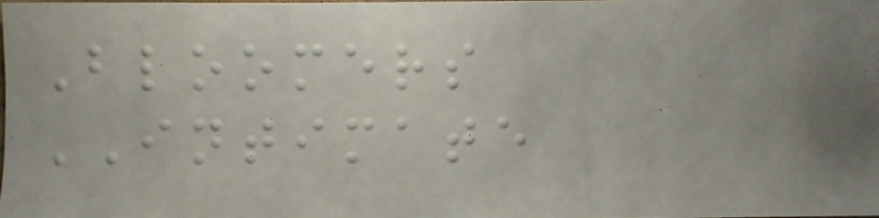Bloomers
INTIMATE
